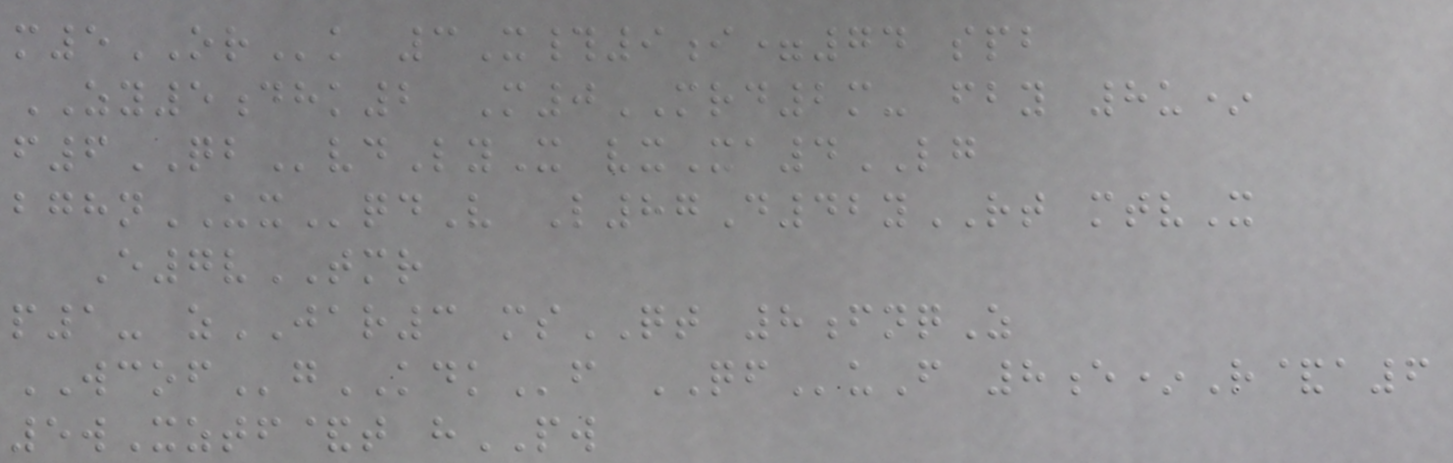m5ORk 3X#9i=74 spb
ZY5dhk2 M0MRD2m- fby 8u*
f6QBvdLyX vxXa4LG
bghnUXqdV L87D42yRT mtvX
E7vTMR
p1- zJAR3 msQT 8fnqZ
WCOFgKDKf QFuF 8e*R&a6
5wXztf&t hPW
